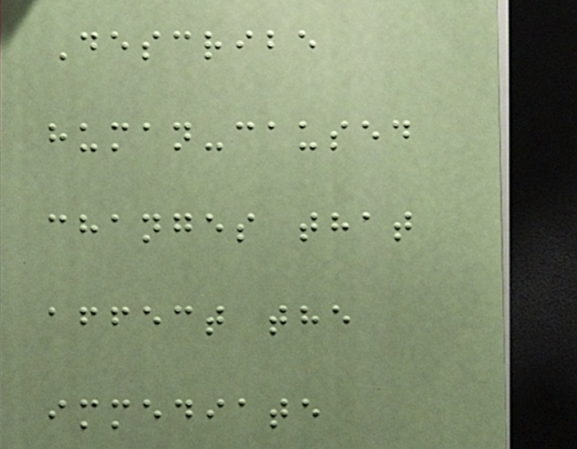Describe
human-caused
changes that
affect the
immediate
